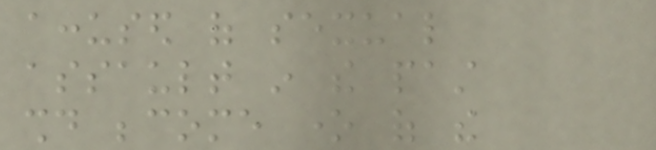accused of sexual
assault in the past
should become one of the
